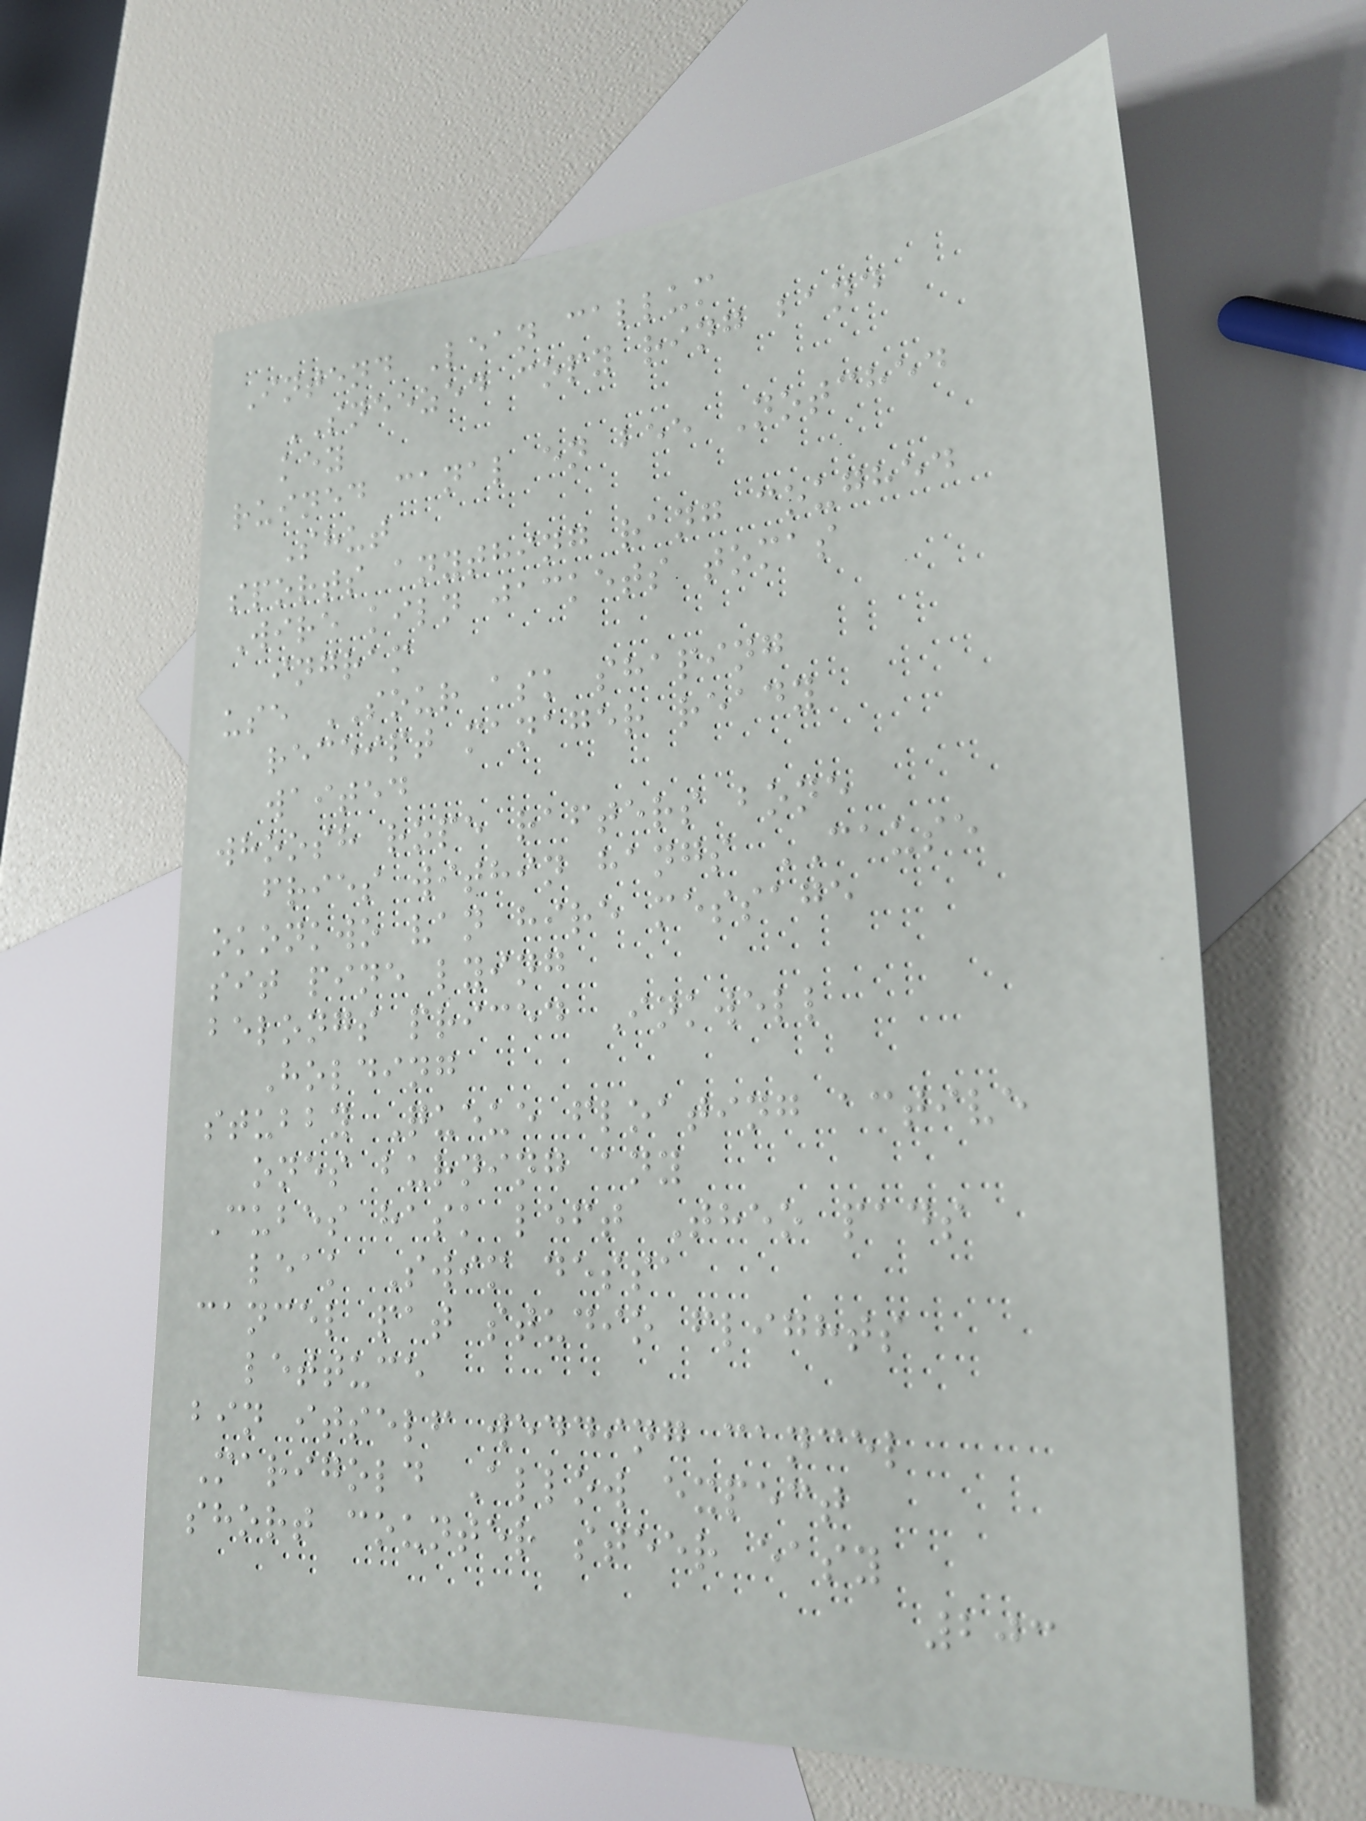Intend Lean callum
SNEEZED copy ring band
key
ruined canal en bee Notched
Shut
sports anything rang coughed
Wire kiln jackets tomas
ingram
use SOUR ask shaping
receipt manager ready
waited
whoosh rope rafters bone
fries within hangs CAUSE
okonkwo van hire message
sit pine lying
belongs priced Inkwell
Holding
stubby Queue floating active
ones burning any
Cubes hask left Theo pads
leak Swim dessa
cancel pat studio flights
lettuce
bin itself wedding cancel
Marigold Allow expect
short counter steer easy
203
